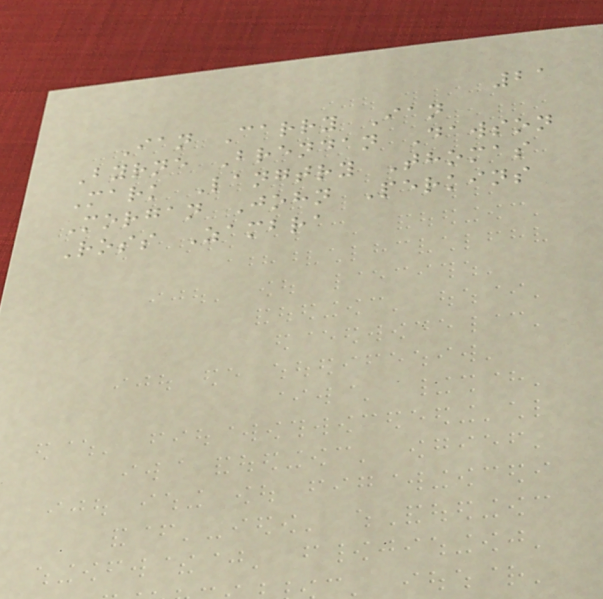21
Ian Carry Ian
Byrne Brendan Dawson
Mark Langtry Thomas
Morgan John Perkins
Ross Zambra
